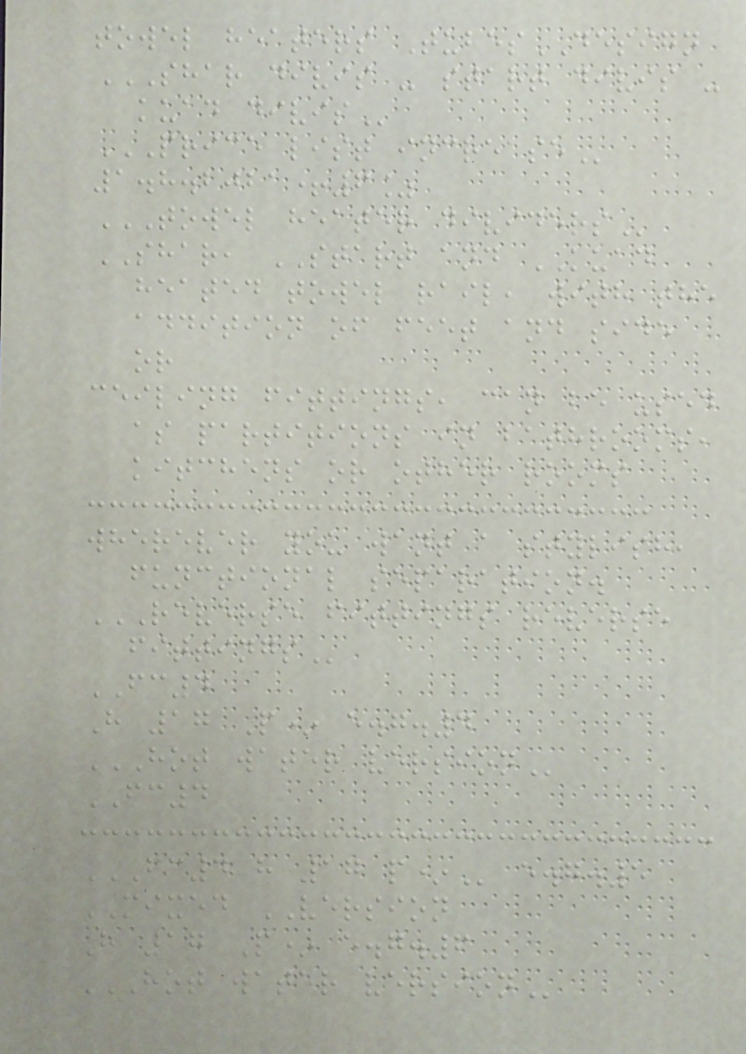towel heaters TubesDESIGN
SHAR DIVIS - START DIVIS -
KUAD DIVIS
PRICE LIST INCREASE
1.8.2021+6%
TOWEL HEATER DIVIDERS
SHAR, START and KUAD
heated towel rail, with the
addition of feet and side
or
ceiling fittings, can be used
as partitions in bathrooms,
kitchens or other rooms
wherever you want a stylish,
functional separation.
REVERSE FITTINGS REVERSE
FITTINGS
FC4
H 17 P* e.g.4
HOT WATER VERSION
FC4
FC4 H 17 P* e.g.5
MIXED VERSION
H 17 P* e.g.6
HOT WATER VERSION
